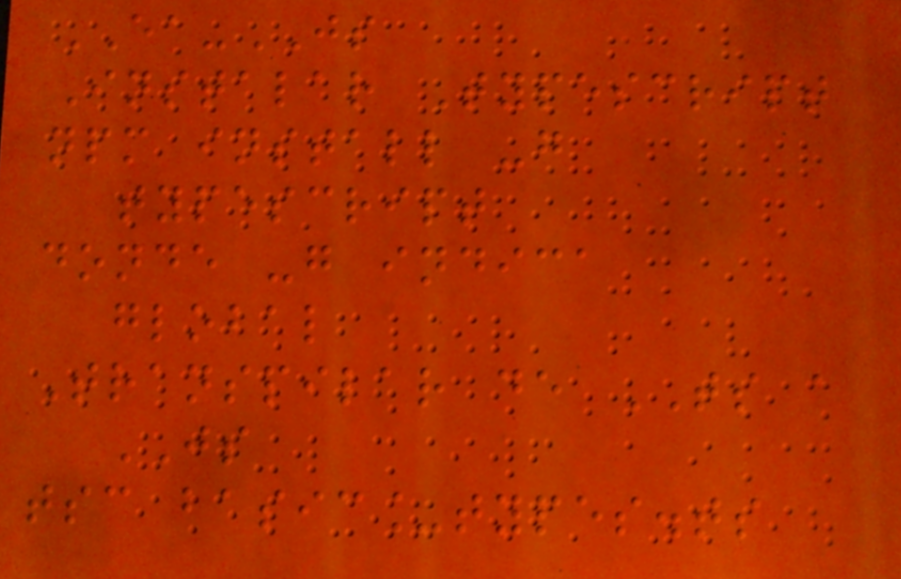EA-JS
Instalar Typescript
npm install -g
typescript
donde -g indica
global
Transpilar de TS a
JS
tsc basic_types.ts
